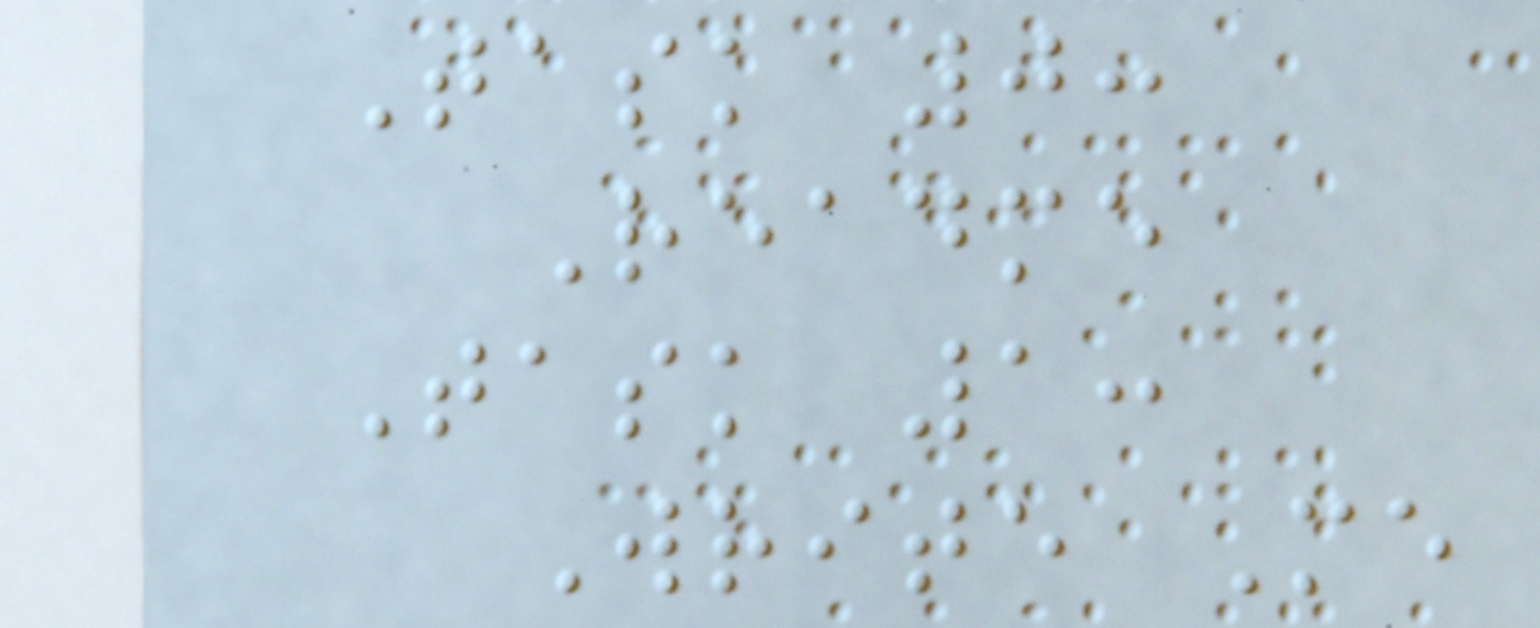Task 0:
Readme
Task 1:
Write Me
